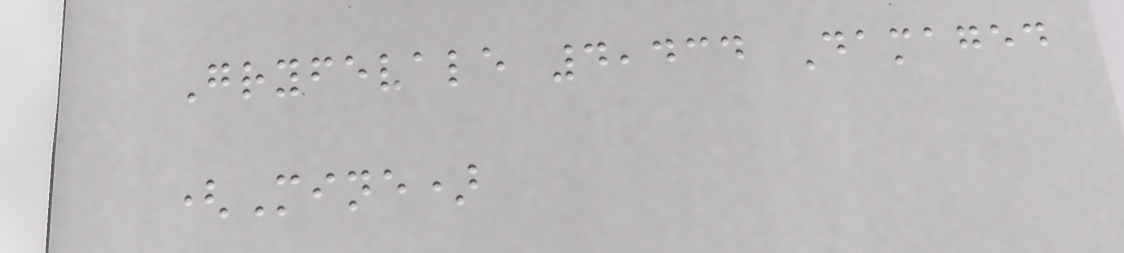Gryfevale 4,434 Damaged
(Mine)
